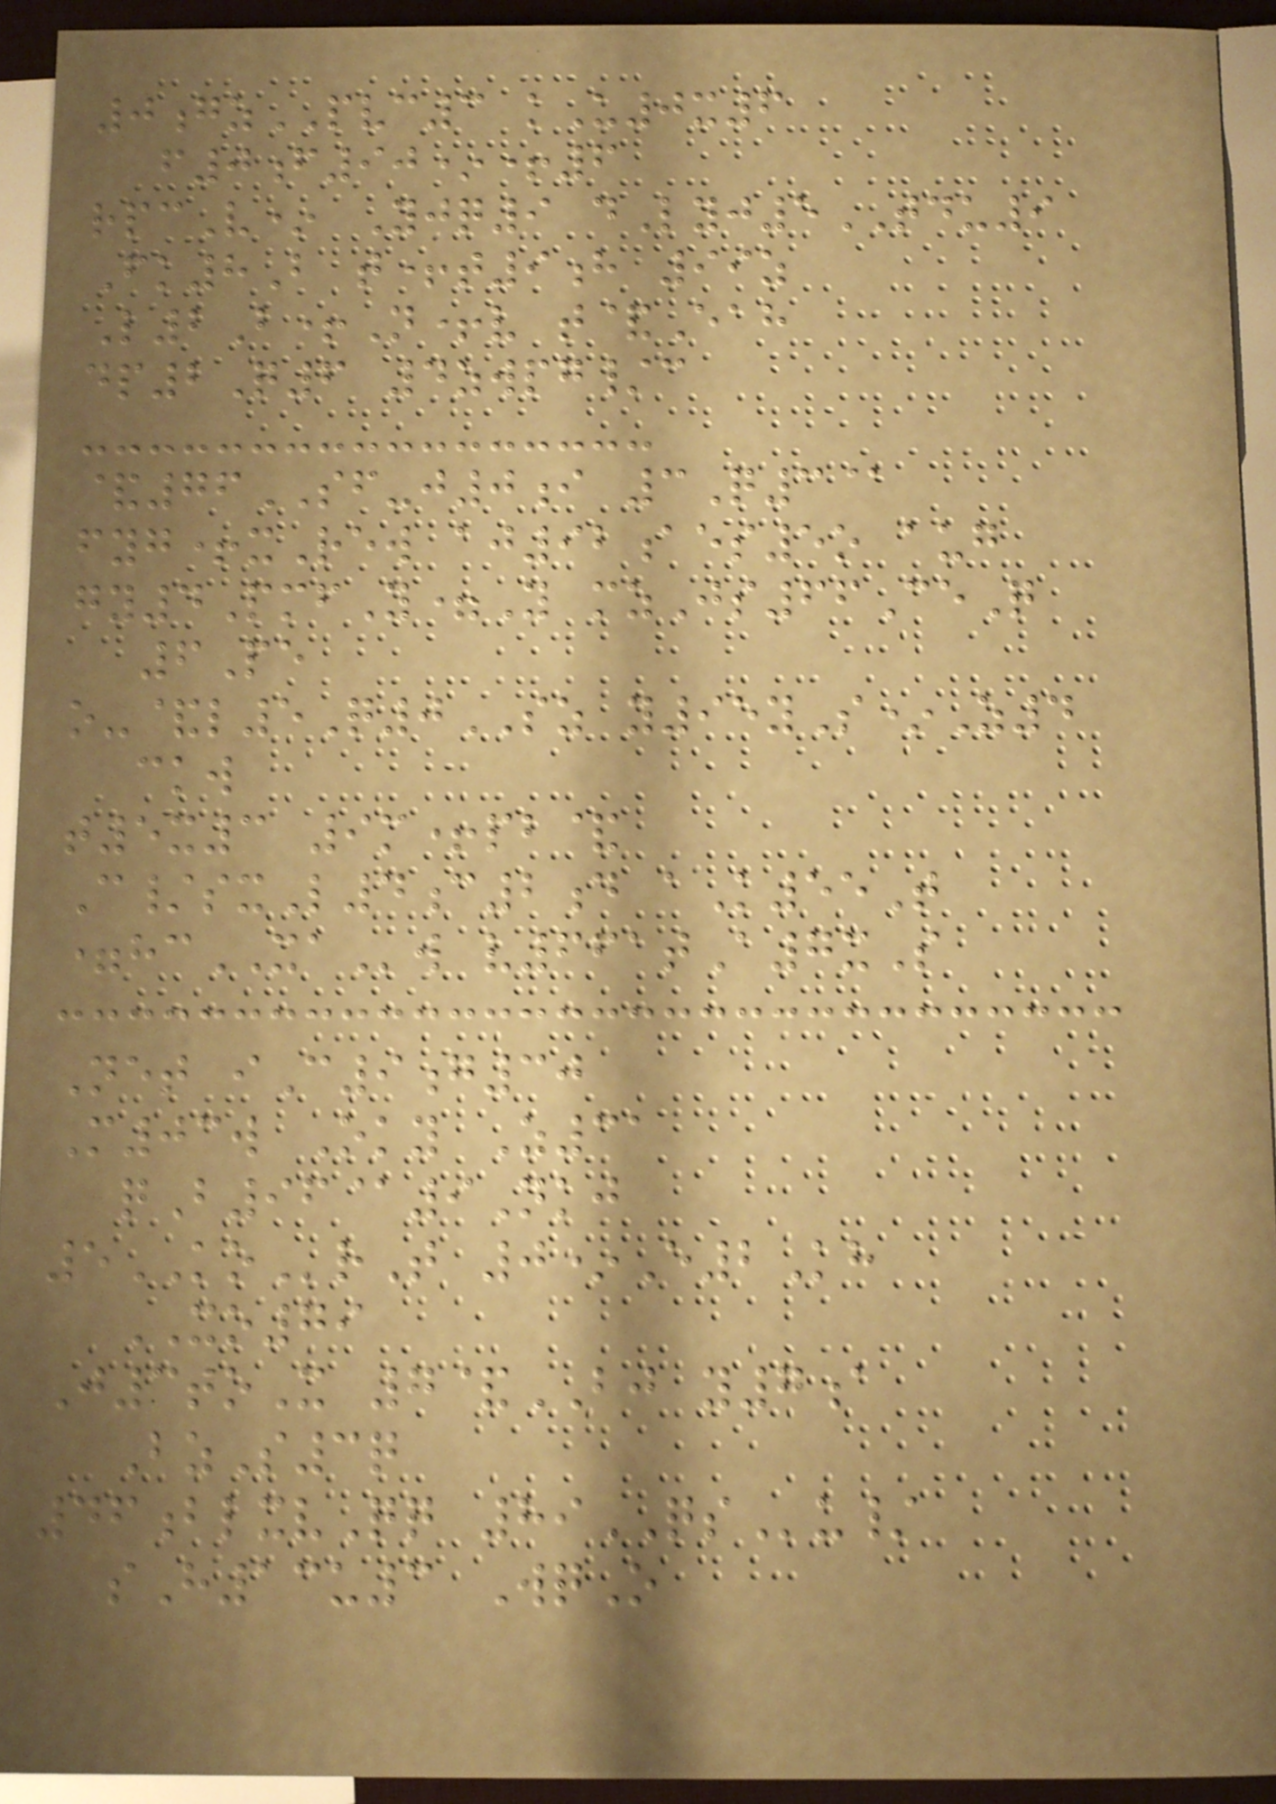0gzPVC3 kU0x6
f0f90*+6
rpcV* Yjq9 dLyj5TDU9
Fk8B t+t9h 99z
L2B+N+v t&Eah
dp2Q6 4zwpg/c
&76SF-j0i 3Q3@
fyg+xRew aj92aes5o aug
gy4PmfY=Y mzJs66CeQ
6Pe
o-&l5Q0SZ y95yS*Z4
ckw
t5x3 9m+pb&
C/sxL4c2d aK55T
=hcXAw v661tA7xS
Net iC9g30
M03w Oky Z31
qB96@9Nkj
5KOrT 0*E2Kh
XO79
J3toX 7&BJ y7a
BzS3q
46blxvQq 89QSu/
sH13u3 WqO
